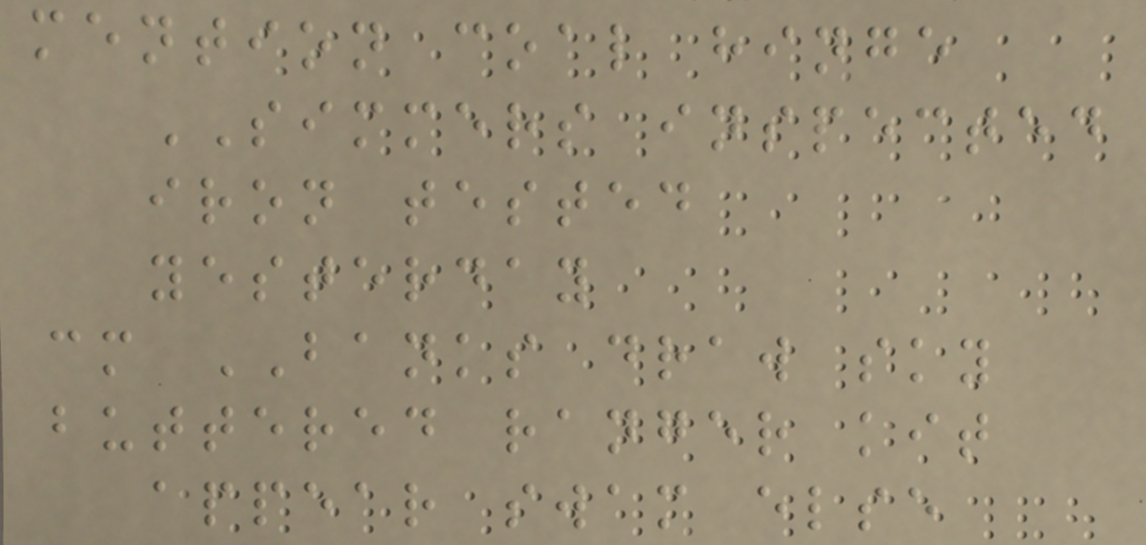mention coal hinge
SIMMERS inspected
iron tested
yesterday
cm BANKS draw sky
buttered ranger kit
appear swam else
